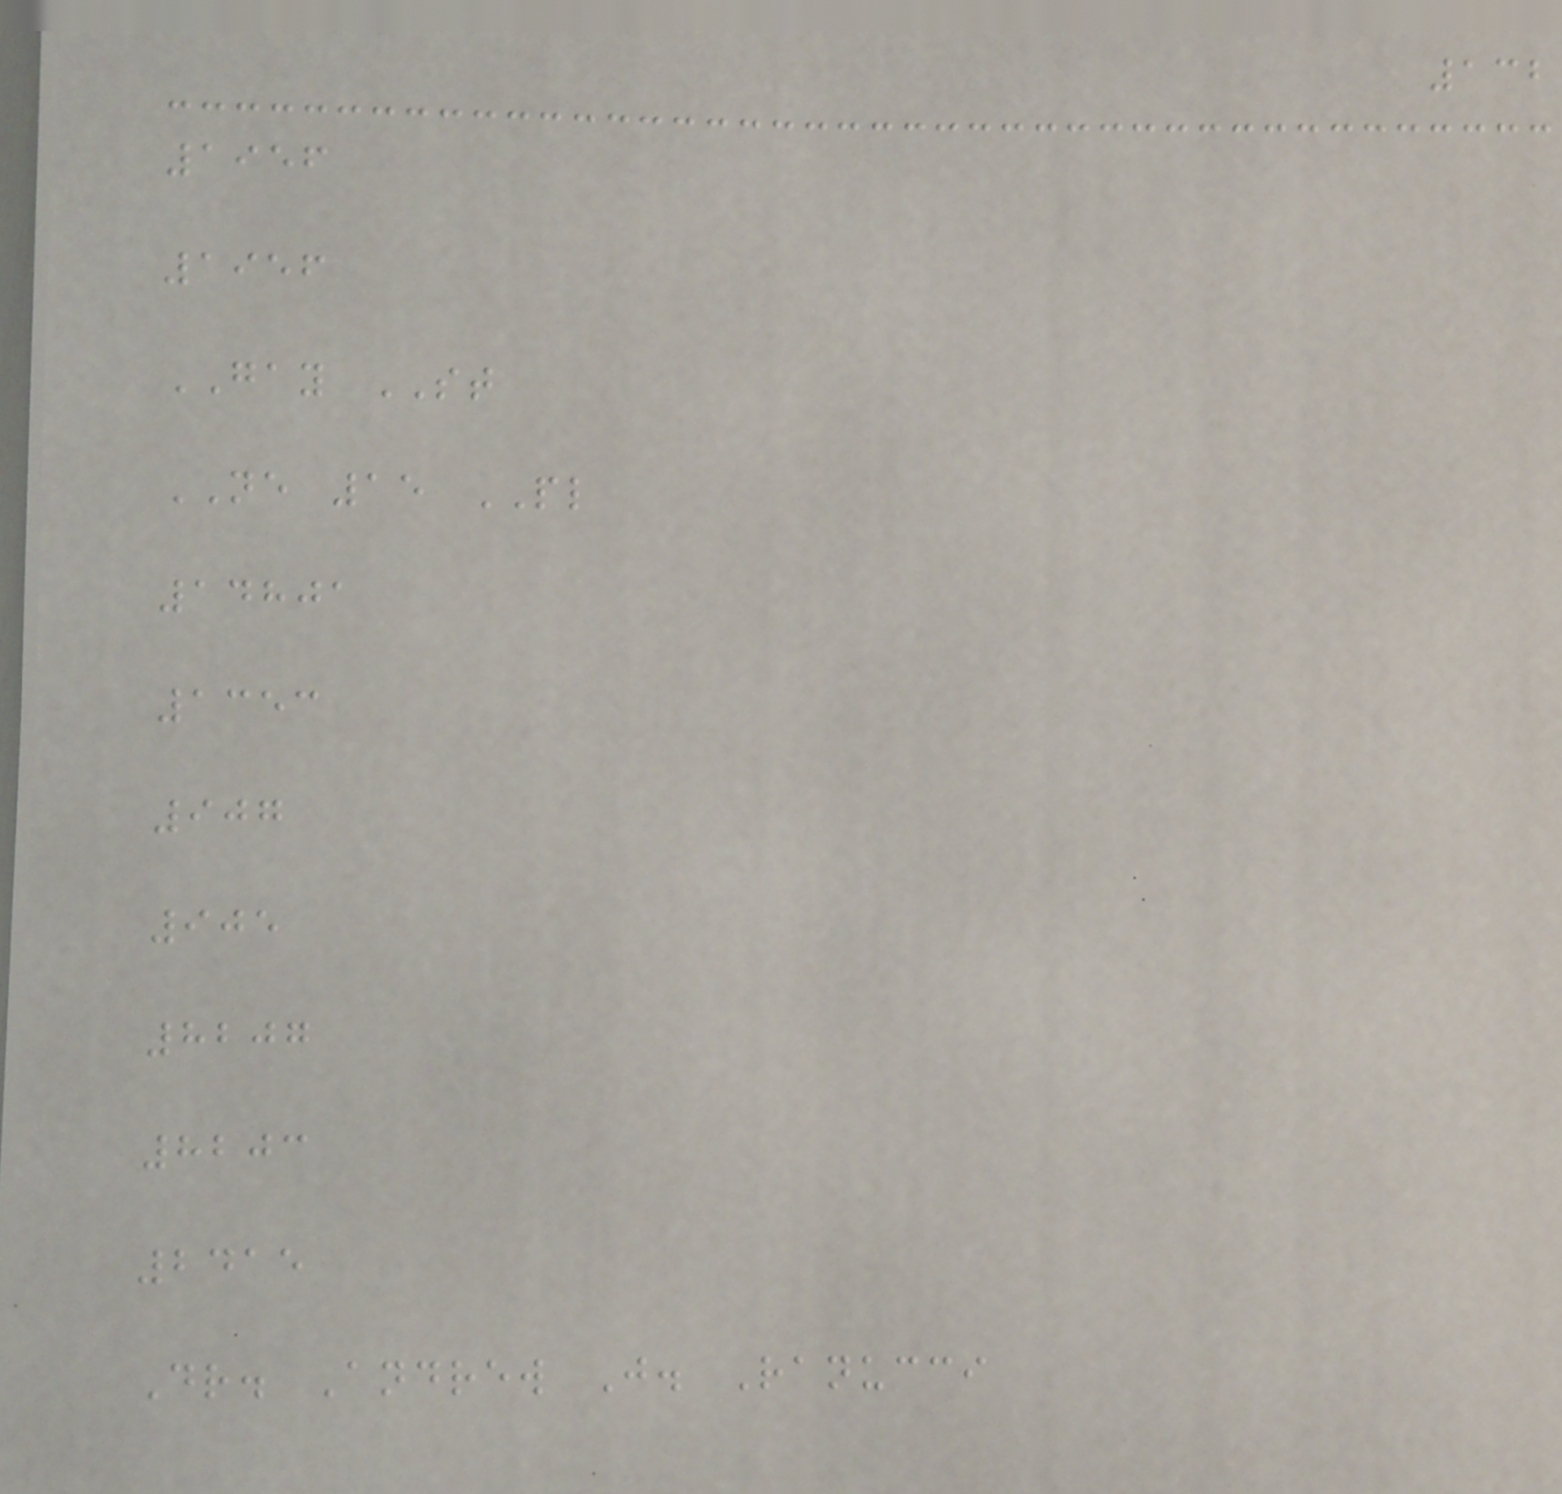132
1956
1956
GAY ST
NE 15 PL
14801
1353
907
905
8207
8203
2415
Dr. Andrew J. Ranucci
